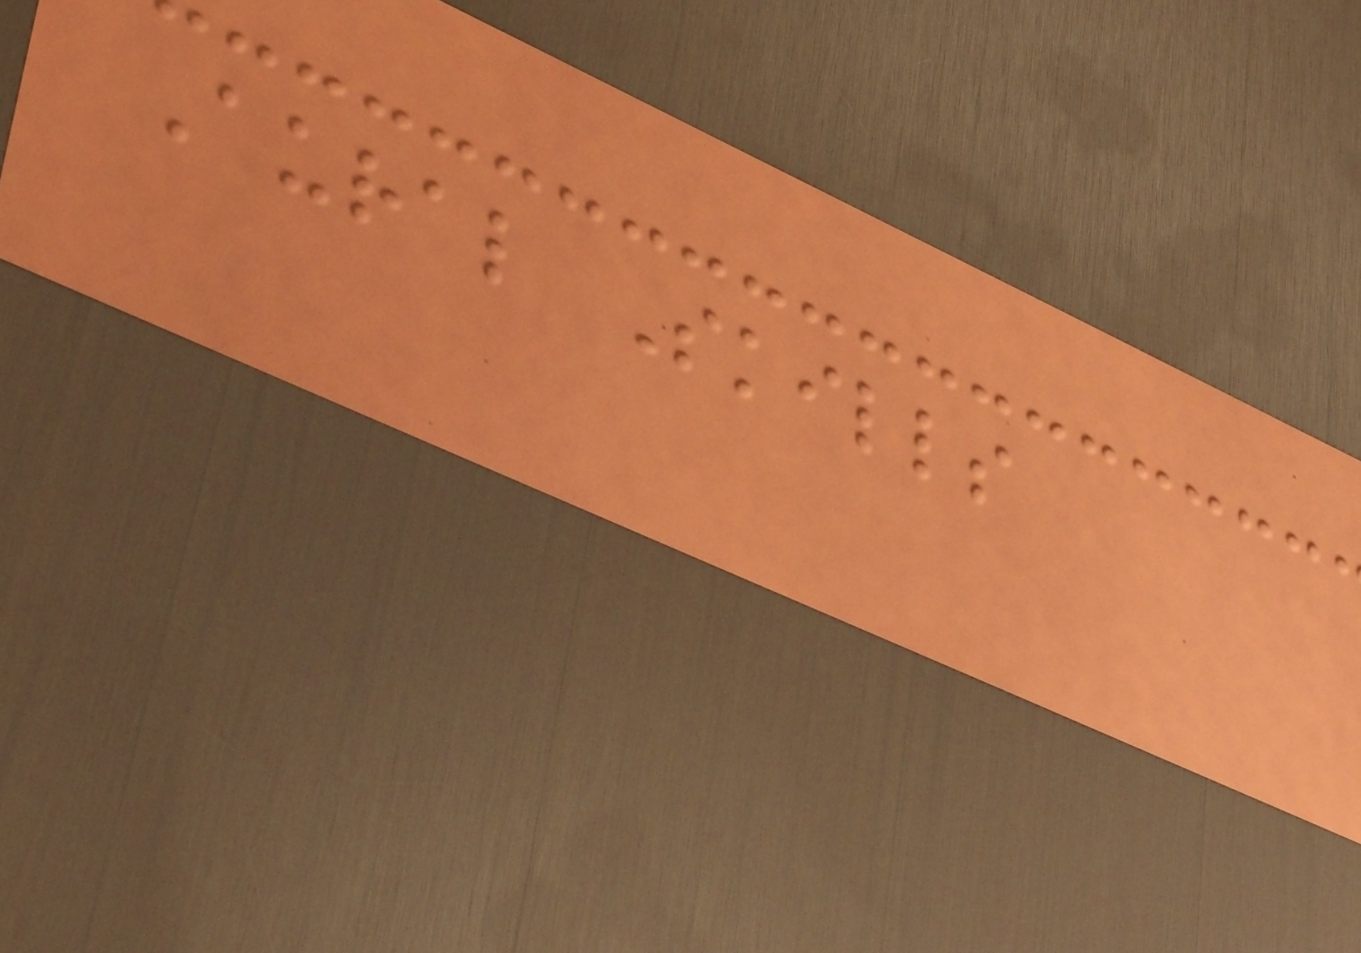Aural Skills
